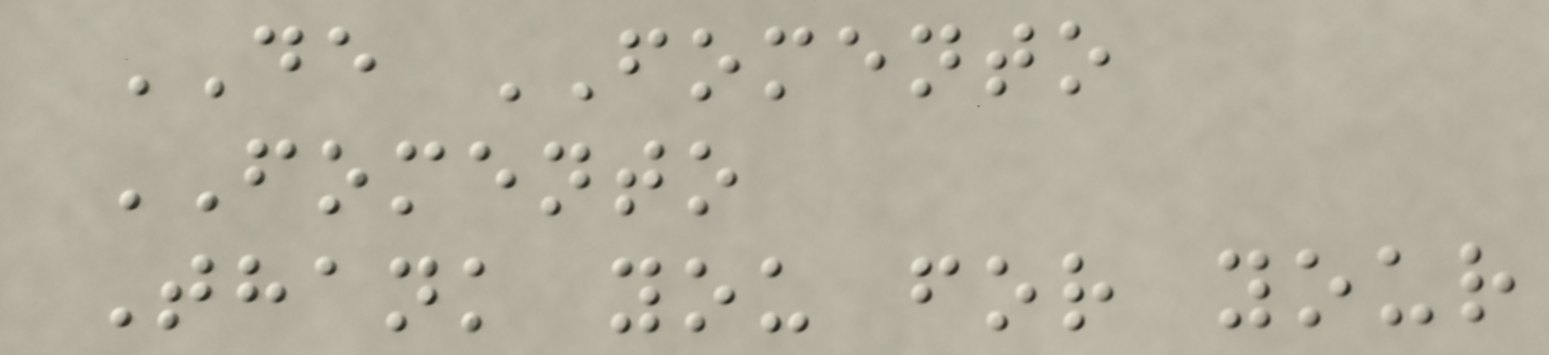DE FOMENTO
FOMENTO
Thank you for your
